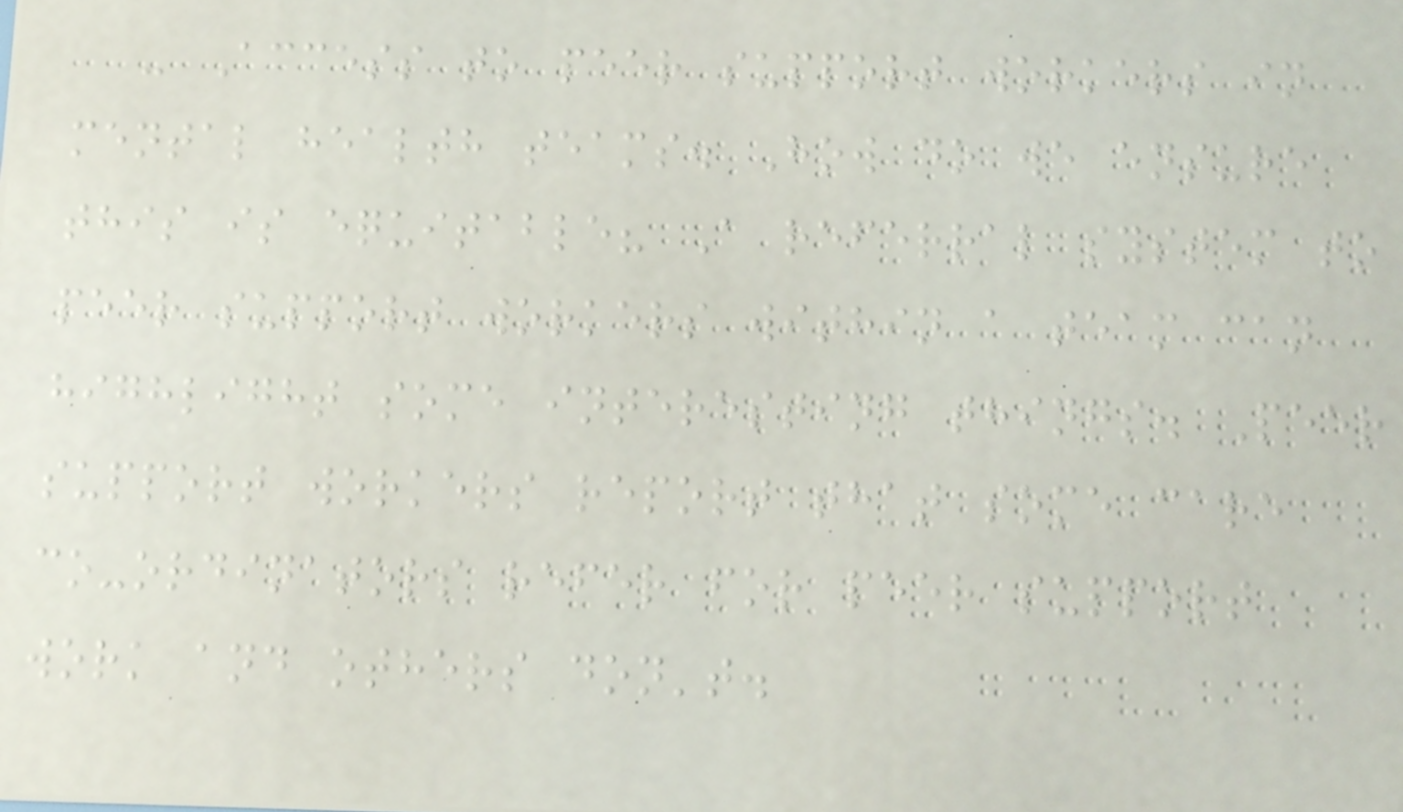- Access to peer support workers in
mental health teams. How do we ensure
this is equitable? A referral system to
peer support workers within a team can
highlight some interesting things. Peer
support workers report that some care
co-ordinators refer for peer support
work and others don't.
